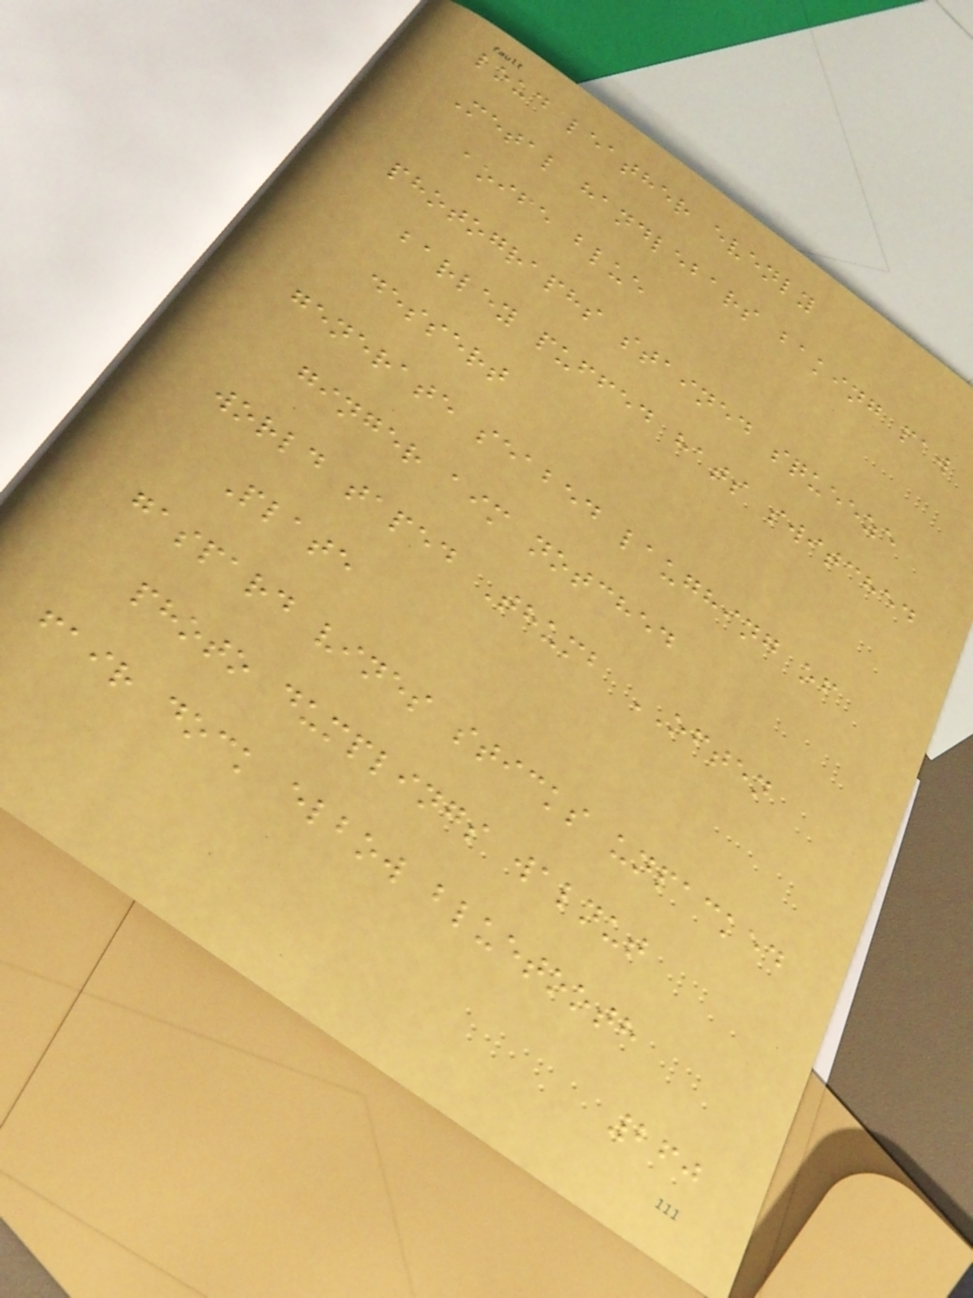loud leather evenly
Metal handlebars baking paw
aoife blue
photographs stained squeeze
barley puffed hats switched
dessert
generate seabed laughing of
ginger aim notched
world taped Thumb OFTEN
Plate
gaspard vines sticks unpacked
photo dumplings walnut
fair dock elbow bluetooth
260
